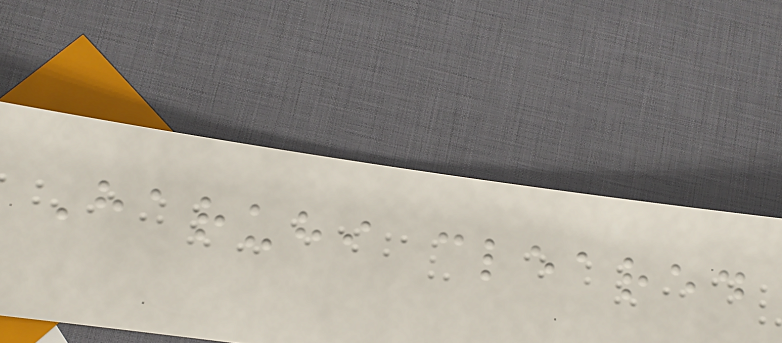Haruhi cleared
